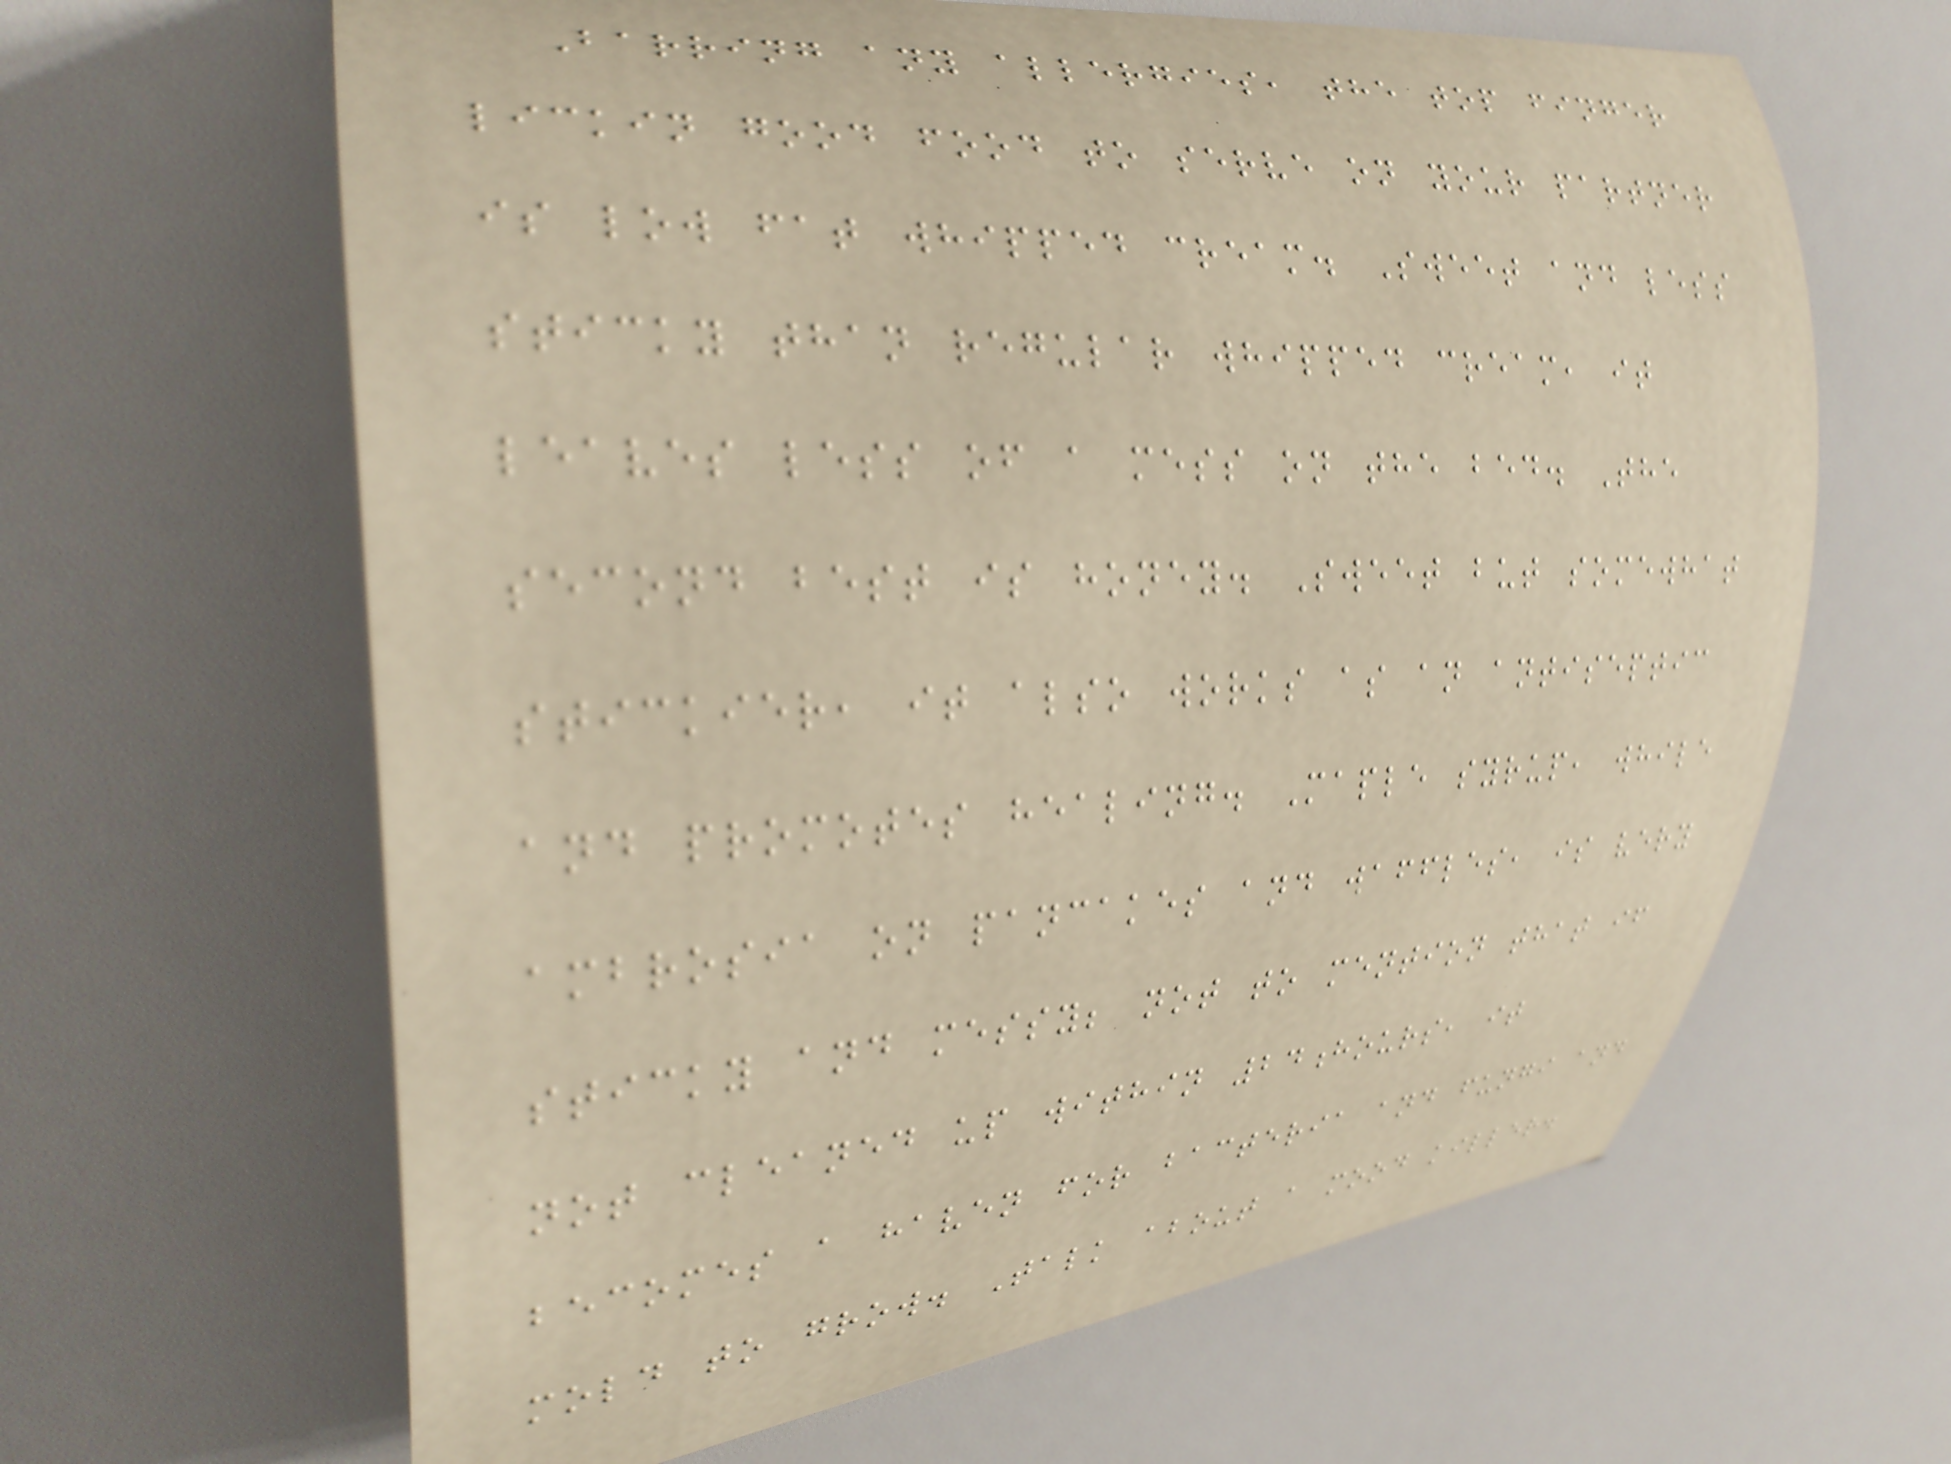Barring any allergies, the top finger
lickin good food to serve on your partner
is low fat whipped cream. Sweet and less
sticky than regular whipped cream, it
leaves less of a mess on the bed. The
second best is honey. Sweet but somewhat
stickier, it also works as an antiseptic
and promotes healing. Maple syrup, while
ambrosia on pancakes and waffles, is very
sticky and messy; not to mention that if
not cleaned up within 24hours, it
becomes a haven for bacteria and fungi and
mold to grow. Talk about a mood killer.
